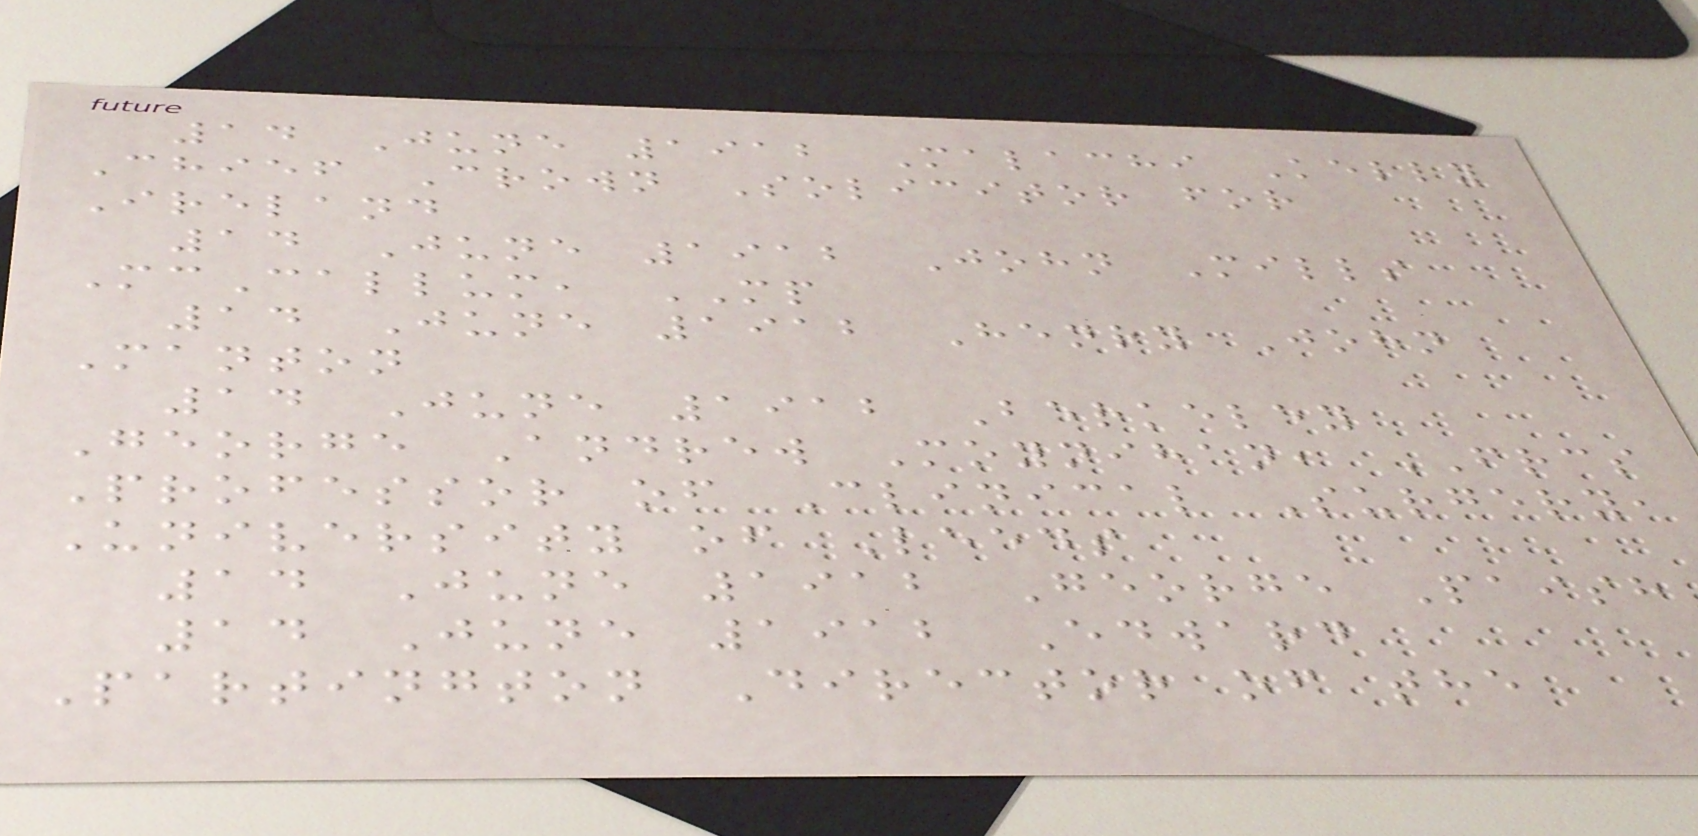14 June 1912 Malachi Kelly
Chief Crown Solicitor for
Ireland
14 June 1912 John Mills
McCallum, MP
14 June 1912 Henry John
Manton
14 June 1912 Berkeley
George Andrew Moynihan, FRCS
Professor of Clinical Surgery,
University of Leeds
14 June 1912 George Paish
14 June 1912 Edward
Partington Director of the
